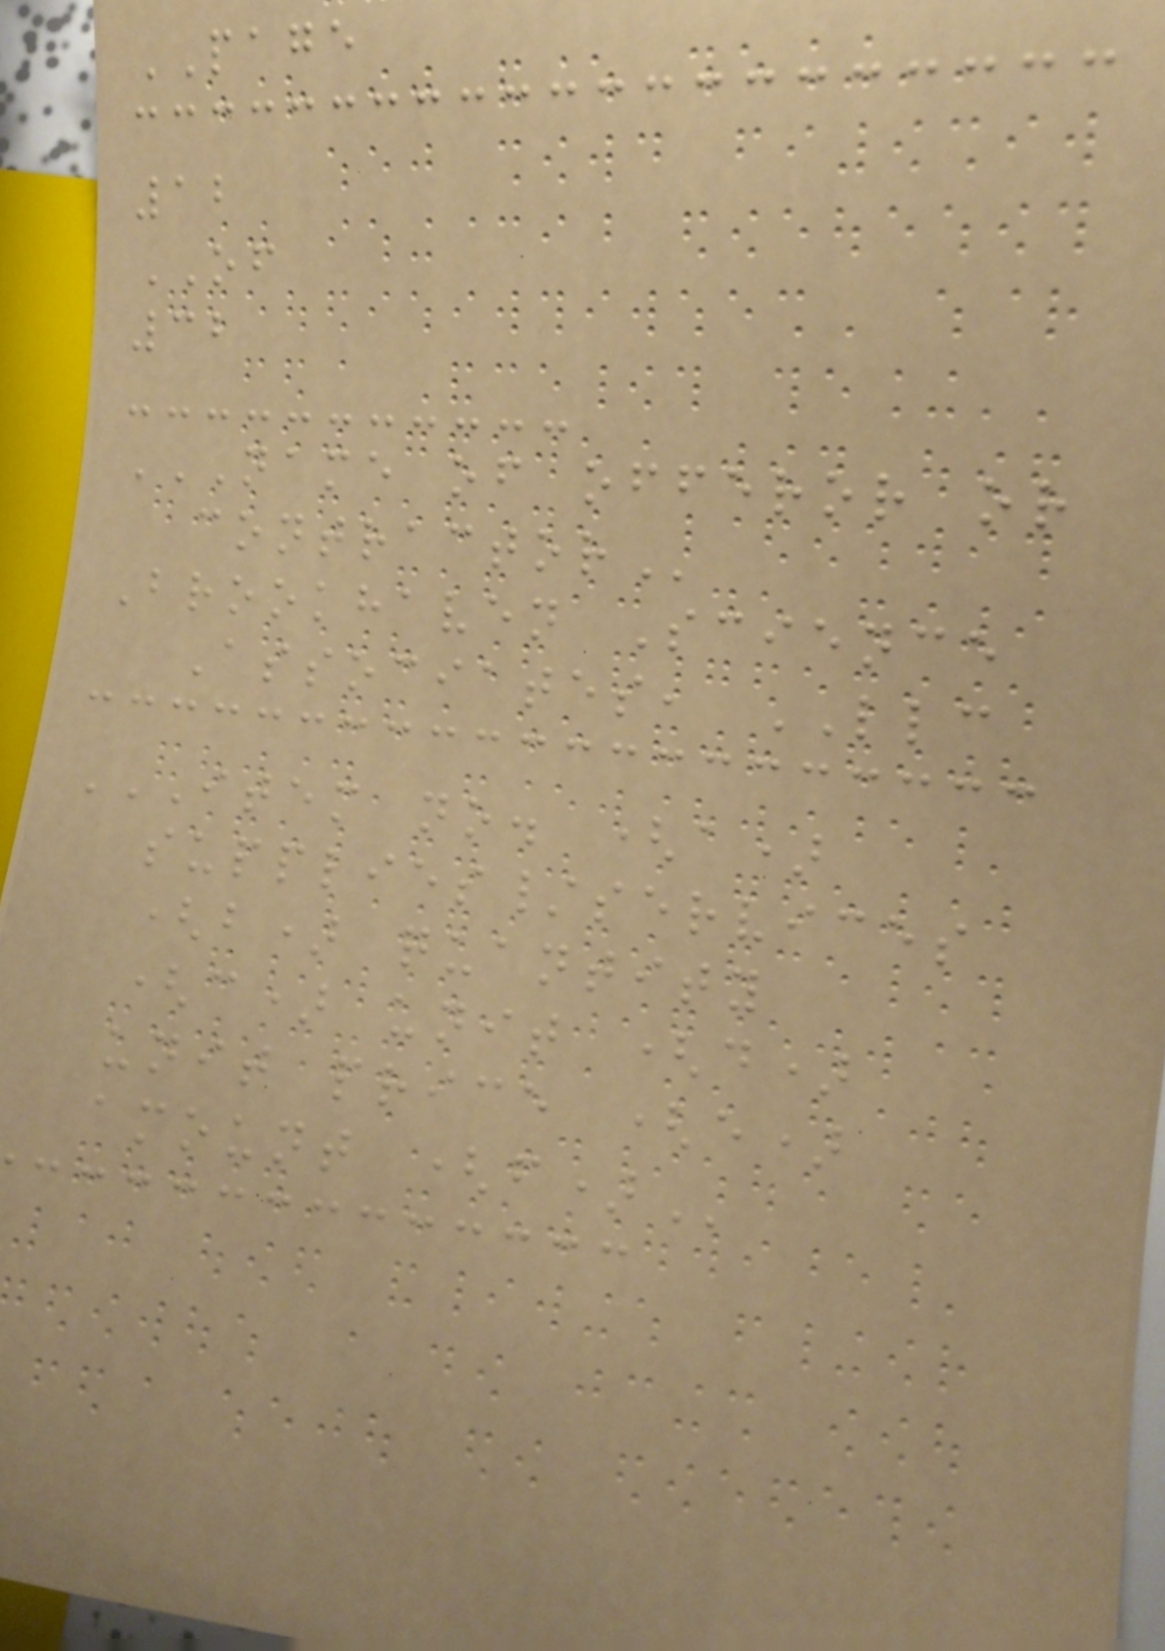PAGE
12
OF
32
NAME OF OFFEROR OR
CONTRACTOR
Brookhaven Science
Associates, LLC
ITEM NO. (A)
SUPPLIES/SERVICES
(B) QUANTITY
(C) UNIT (D)
UNIT PRICE (E)
AMOUNT (F)
